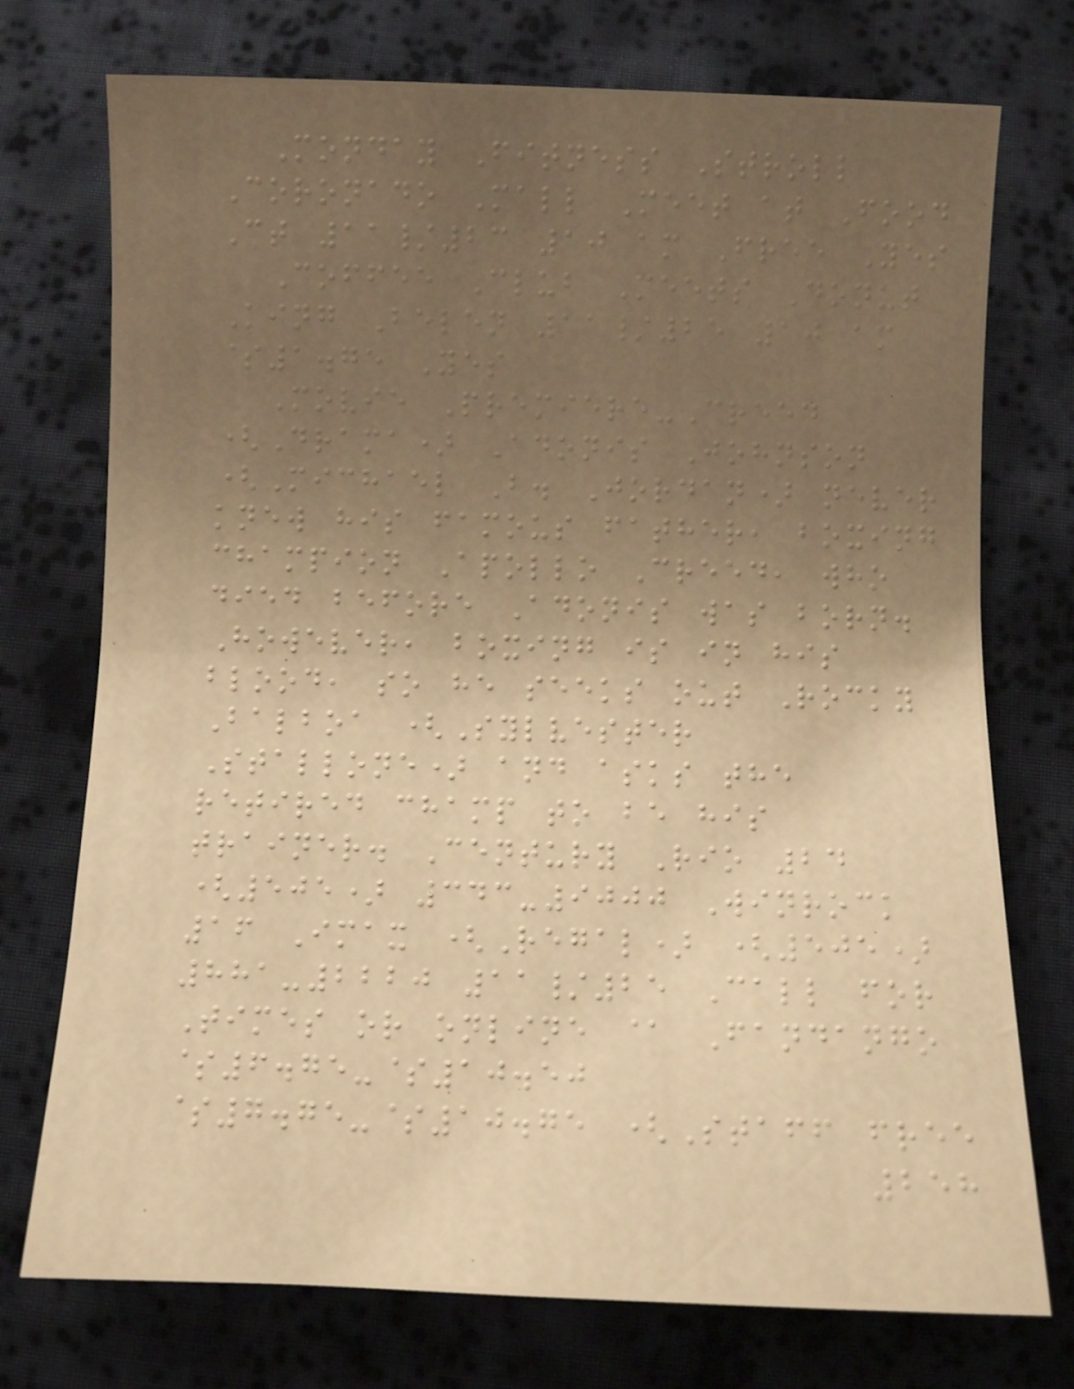Monday Fitness Stroll
Coronado Mall Meet at Food
Ct 11/23 10 am Free Yes
Coffee Club Meets Donut
King Belen 11/25 10 am
$1.75 Yes
Movie Premiere-Creed
(Drama) Adonis Johnson
(Michael B. Jordan) never
knew his famous father, boxing
champion Apollo Creed, who
died before Adonis was born.
However, boxing is in his
blood, so he seeks out Rocky
Balboa (Sylvester
Stallone) and asks the
retired champ to be his
trainer. Century Rio 24
(505) 343-9000 Winrock
16 Imax (Regal) (505)
881-2220 11/25 Call for
Times or online @ Fandango
$6.75-$10.50
$7.75-$10.75 (Staff free
258
